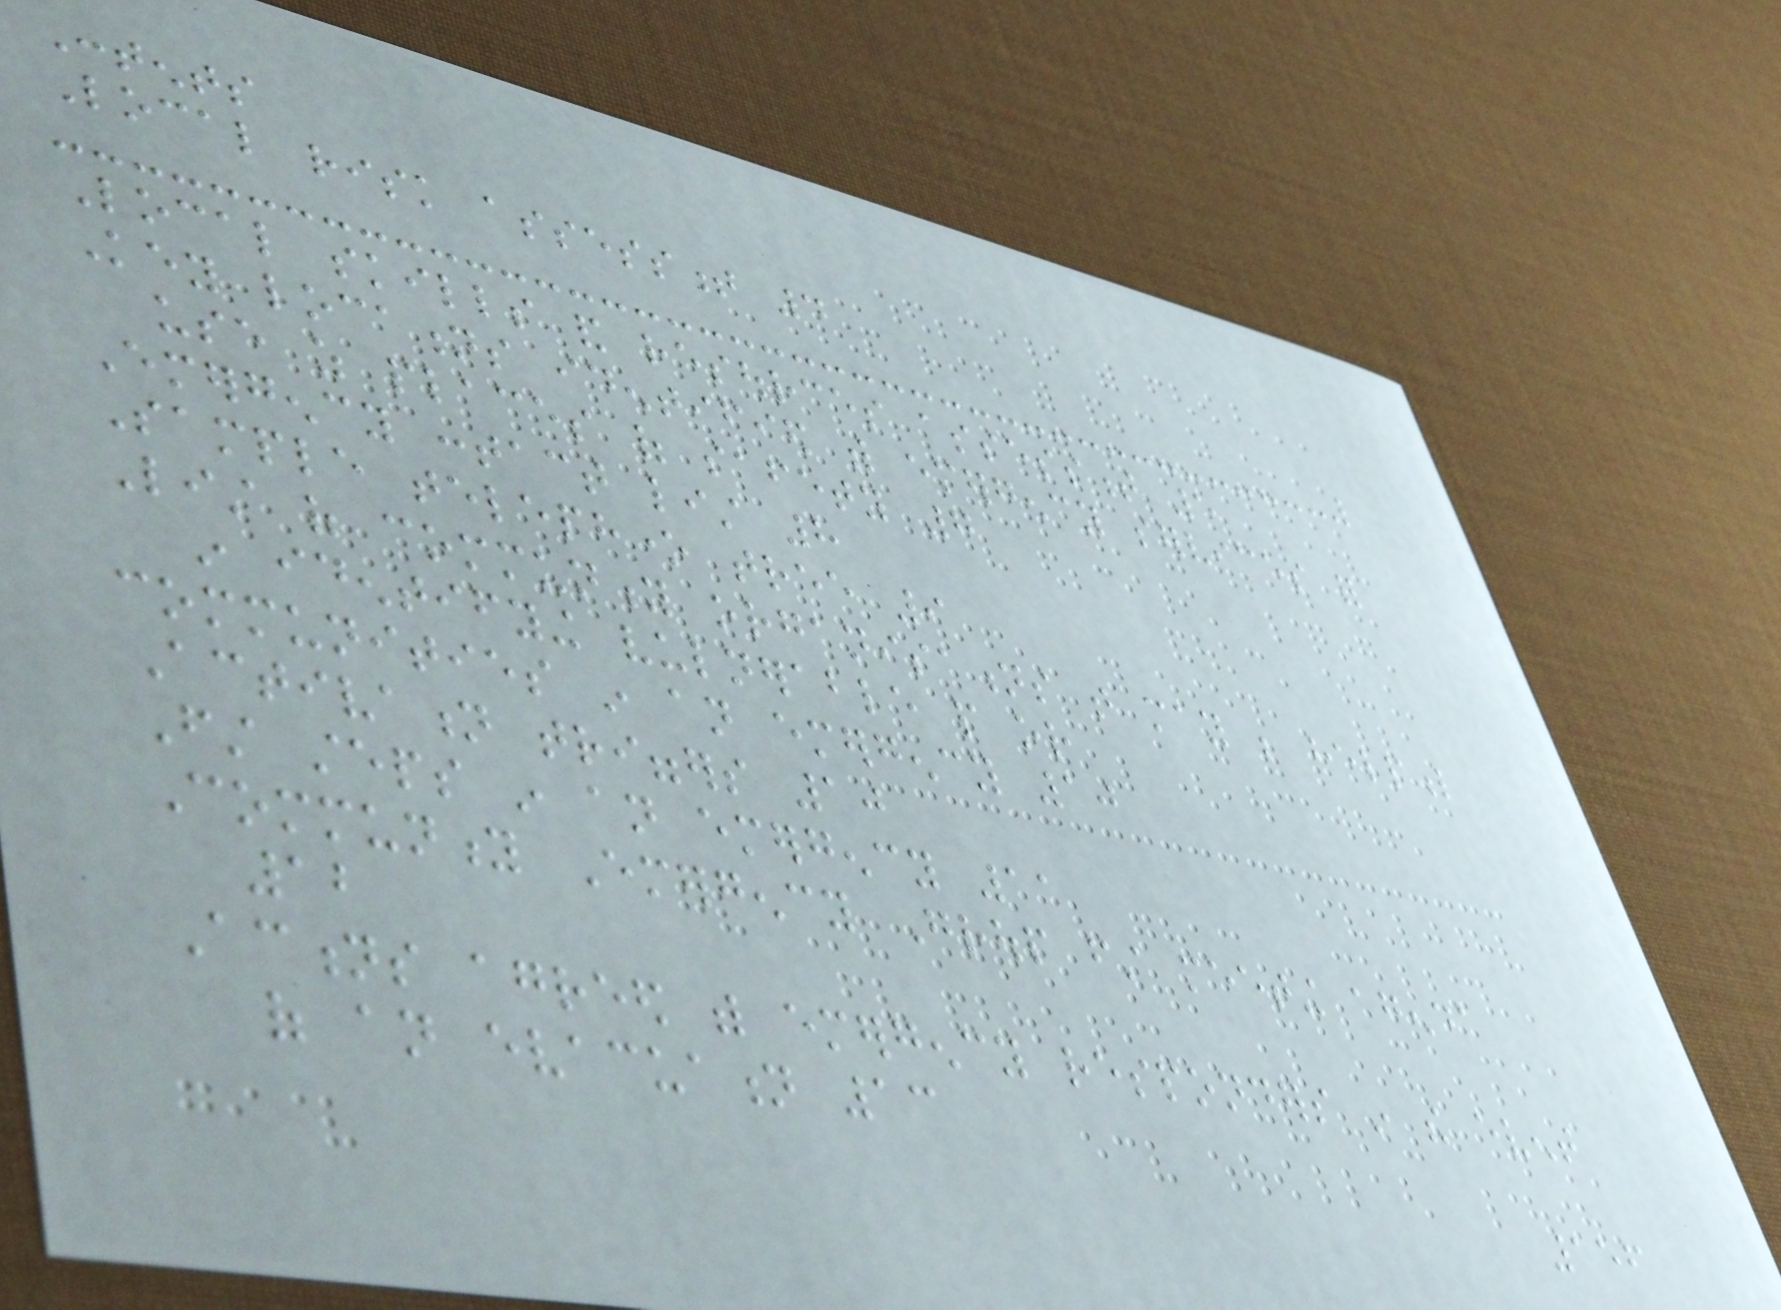Contents
Local risk assessment 4
Local skills and resources assessment 5
Key locations identified with emergency services for
use as places of safety 7
Emergency contact list 8
Sample telephone tree 9
List of community organisations that may be helpful
in identifying vulnerable people or
communities in an emergency 10
Activation triggers 10
First steps in an emergency 11
Community Emergency Group first meeting agenda
12
Actions agreed with emergency responders in the event
of an evacuation 13
156
